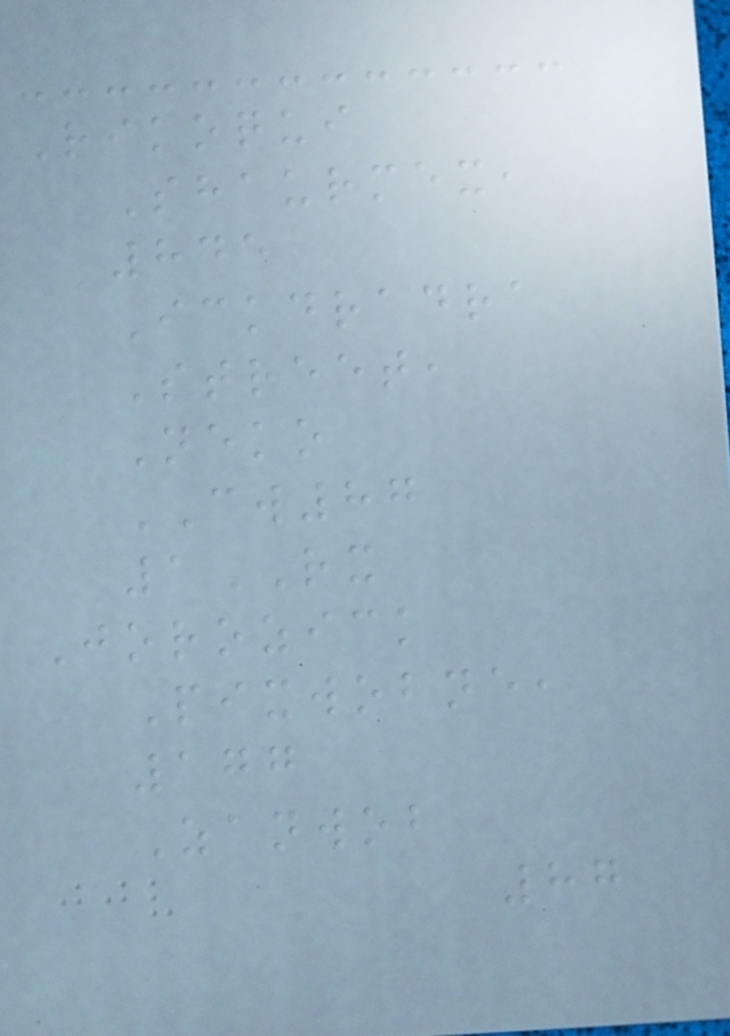Rikoqui
Shaurmex,
845
Ickdradra
Street,
Neko
CW87
1RX
Jorozick
Pixwobne,
177
Zanwob
87
